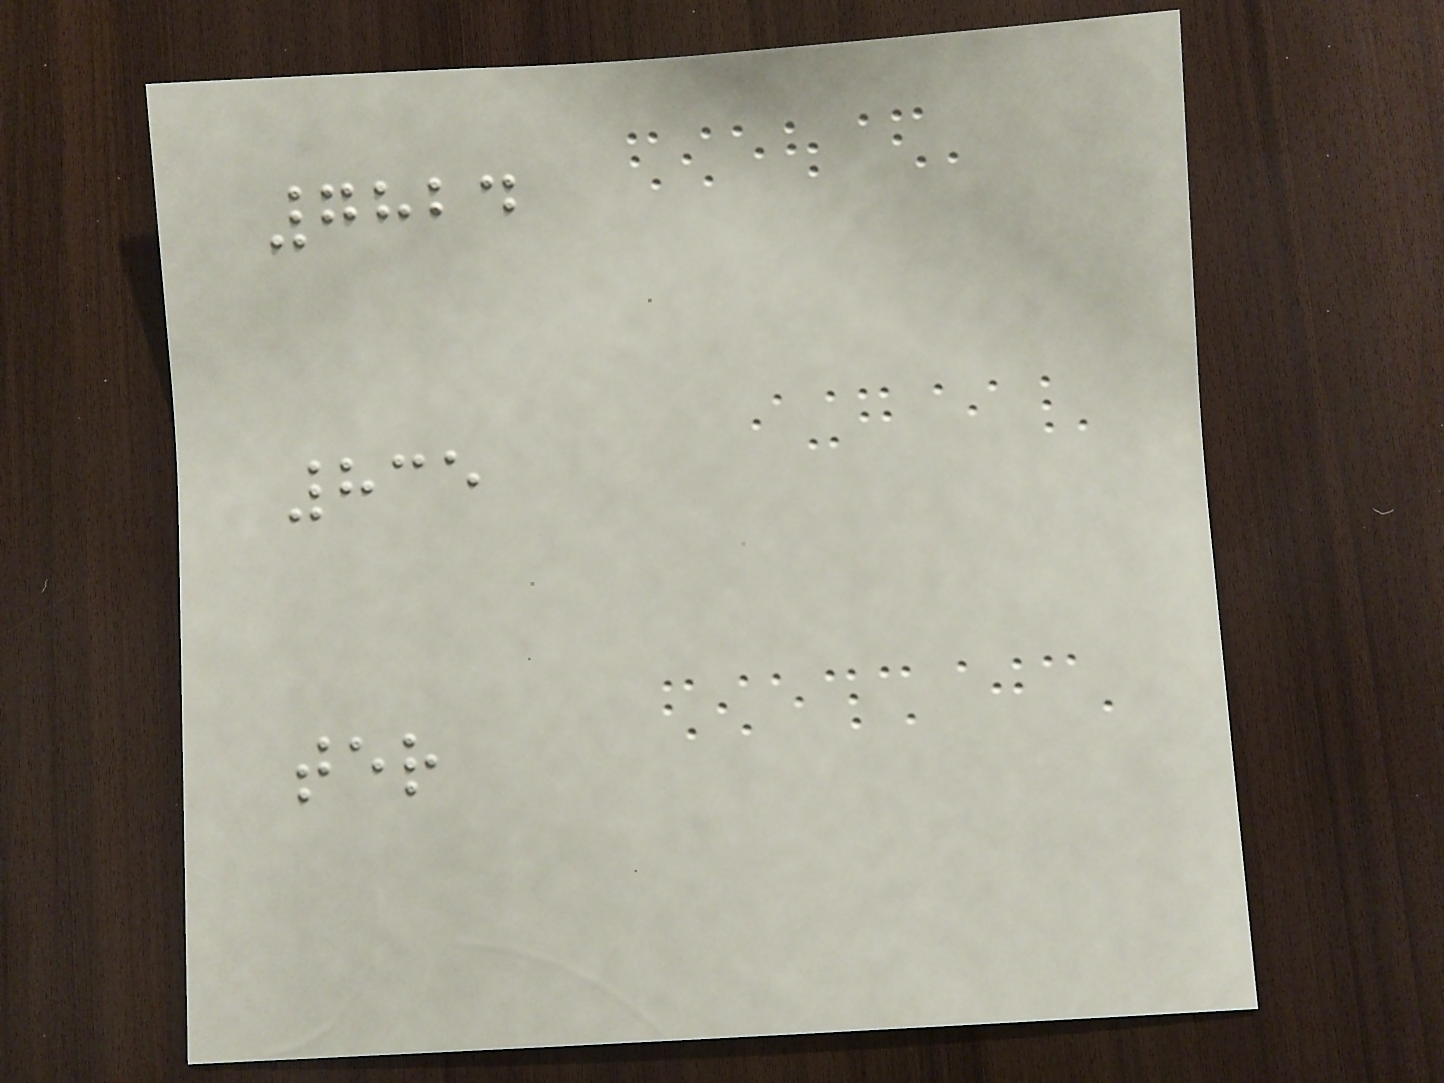7824
835
ter
